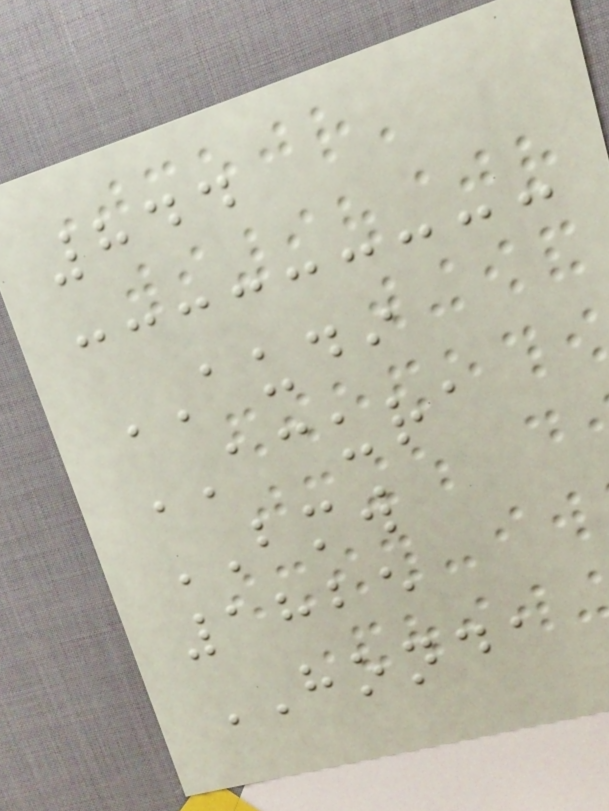844
AUDI
ACURA
BMW
1825
HONDA
